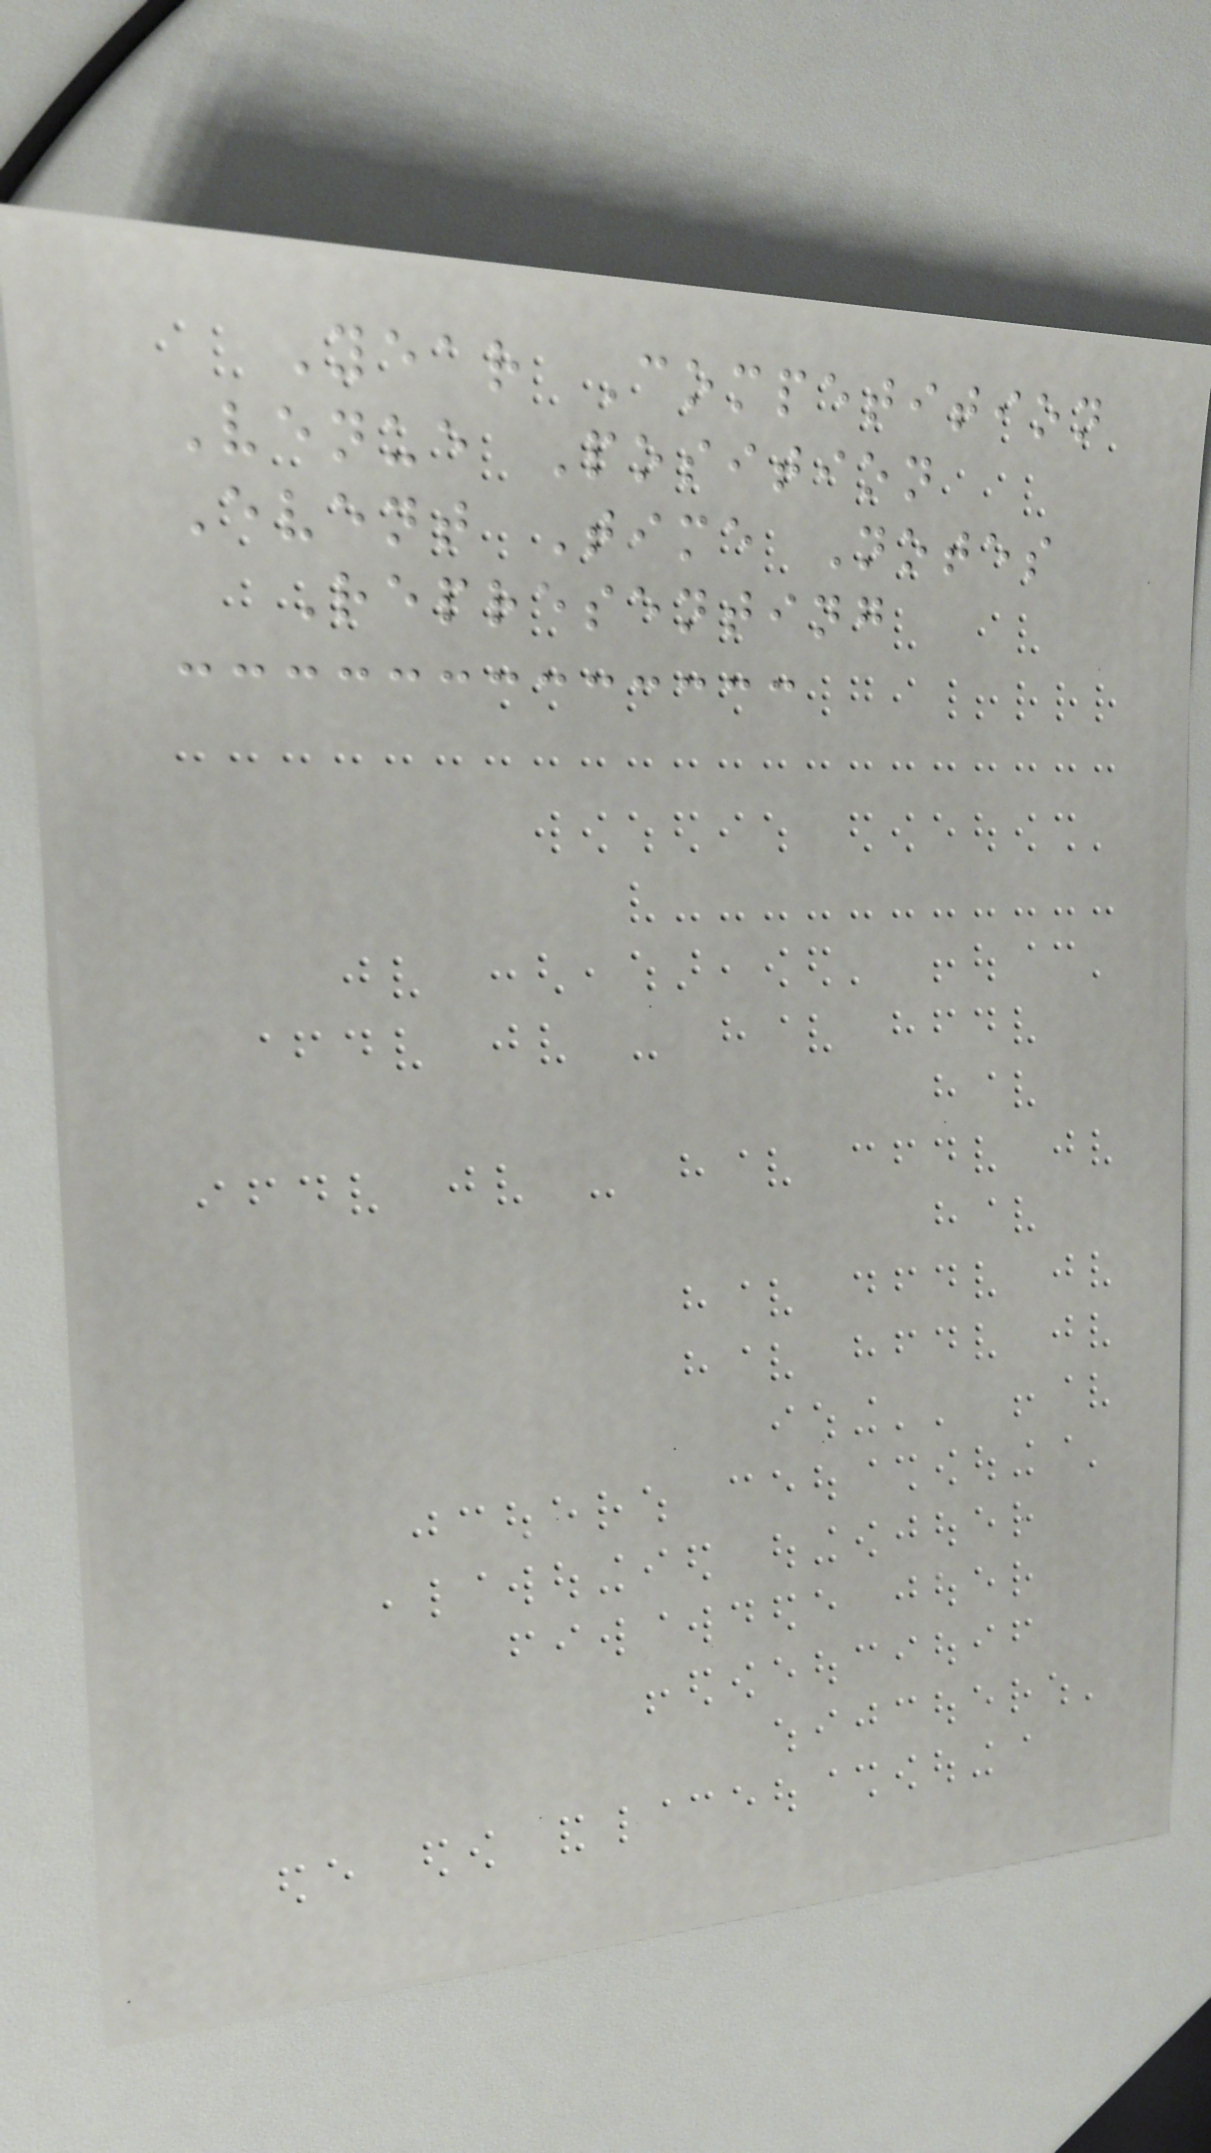Year Competition
Venue Position
Event Time Notes
Representing
